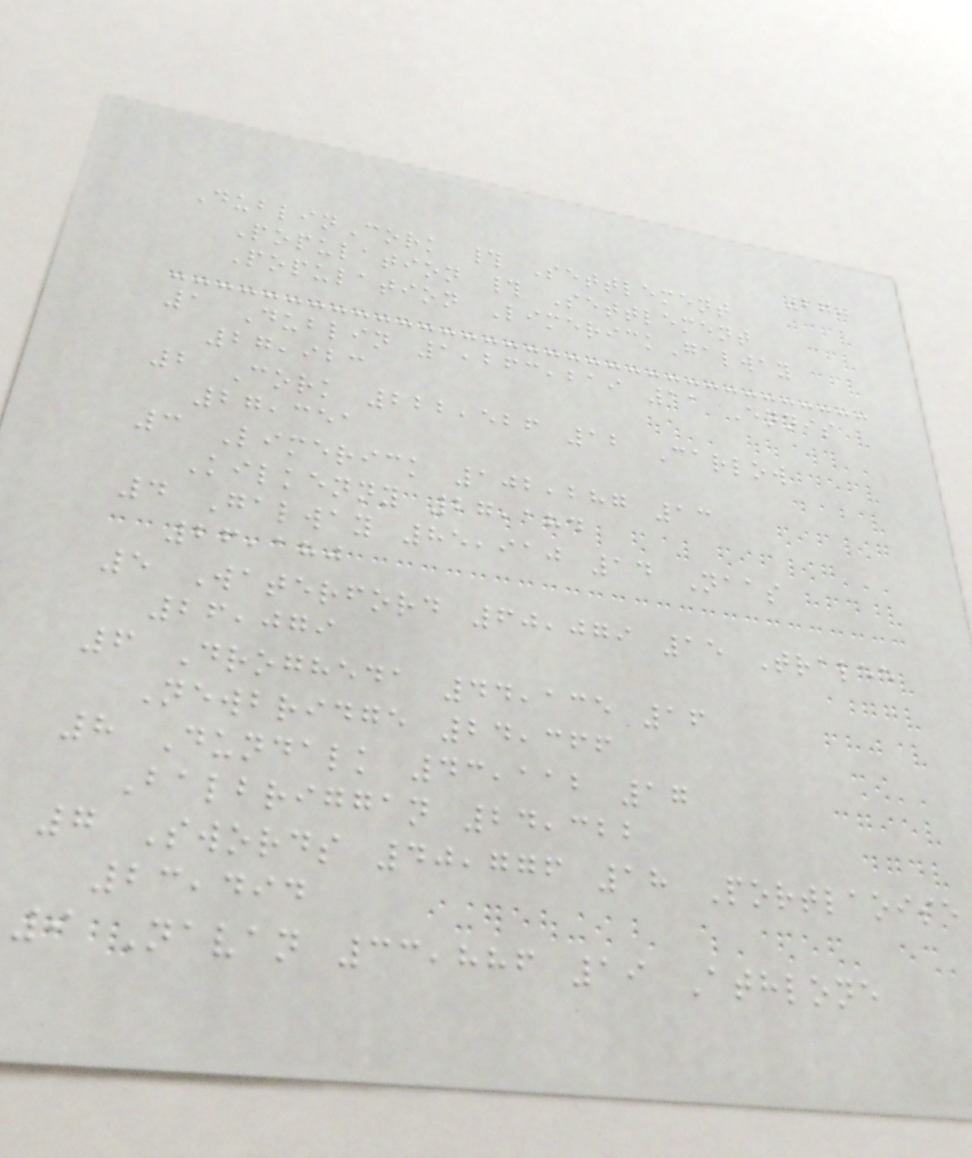270
DublinCork # Settlement
Population # Settlement
Population LimerickGalway
1 Dublin 1,263,219 11 Ennis
27,923
2 Cork 222,526 12 Carlow
27,351
3 Limerick 102,287 13
Kilkenny 27,184
4 Galway 85,910 14 Naas
26,180
5 Waterford 60,079 15 Tralee
26,079
6 Drogheda 44,135 16
Newbridge 24,366
8 Dundalk 43,112 17
Balbriggan 24,322
7 Swords 40,776 18 Portlaoise
23,494
9 Navan 33,886 19 Athlone
